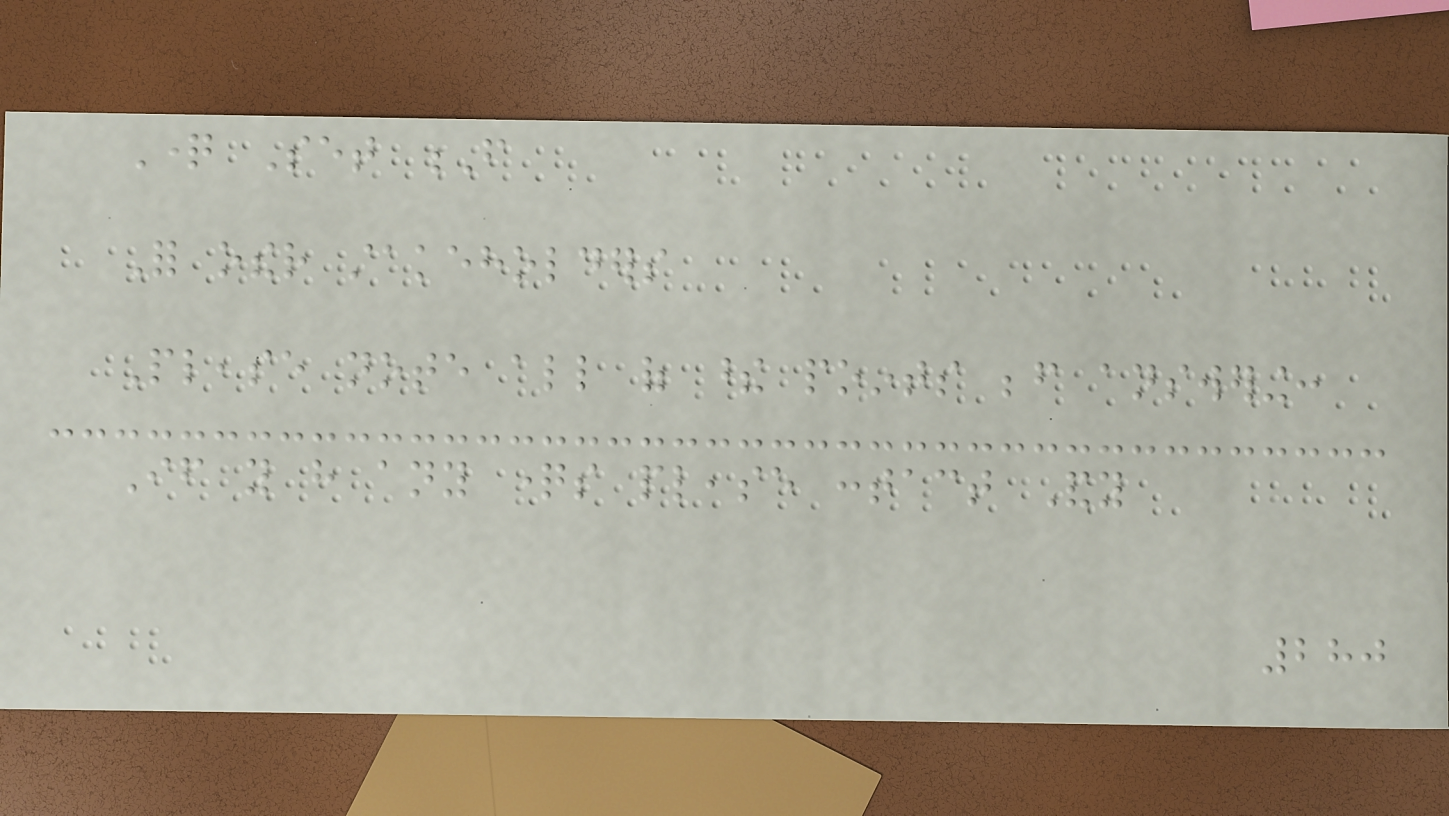Question Set F
For other stakeholders
Please note all of these points before answering:
If you have any questions please contact Andy
280
